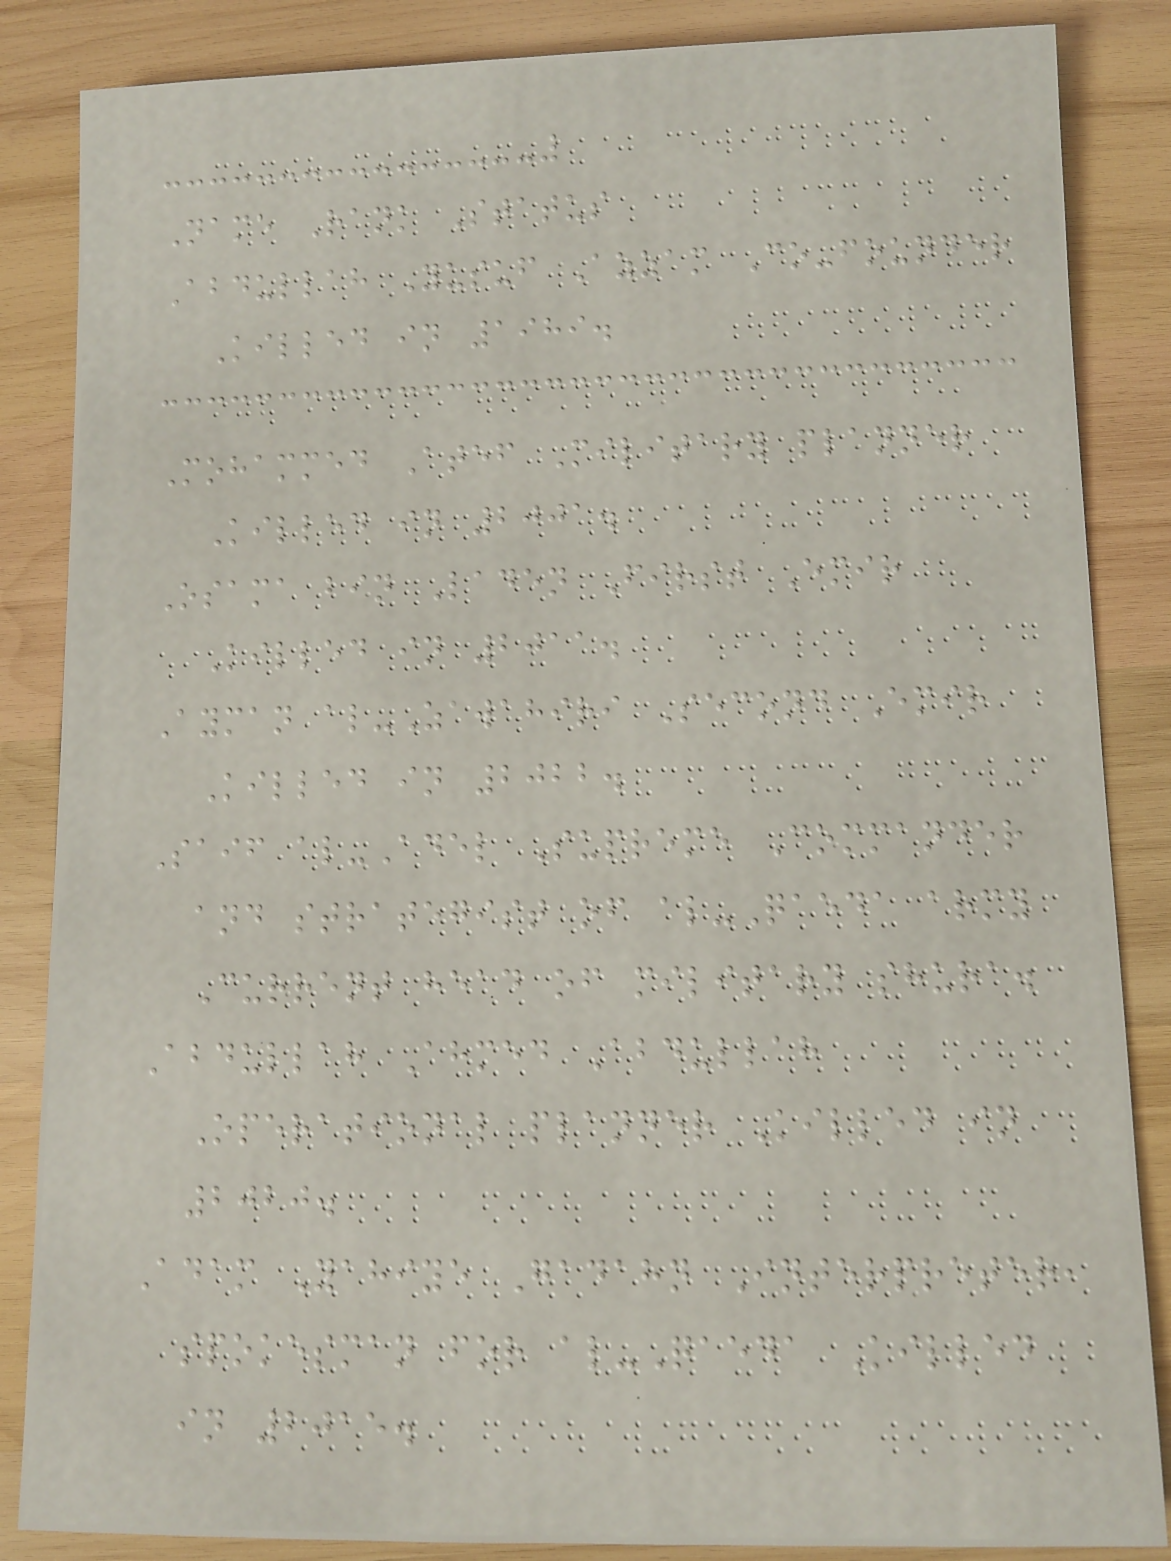Name Rank Status
Abdullah Yusuf Azzam Co-founder
Killed in 1989.
Mohammed Atef Military planner
Killed in 2001.
Osama bin Laden First Emir
Killed in 2011.
Ayman al-Zawahiri Second Emir
Killed in 2022.
Saif al-Adel Supreme Commander
and strategist of al-Qaeda army
Current head of military shura.
Abdullah Ahmed Abdullah
Operational planner Killed in
2020.
Adam Yahiye Gadahn Interpreter,
spokesman for al-Qaeda Killed
in 2015.
